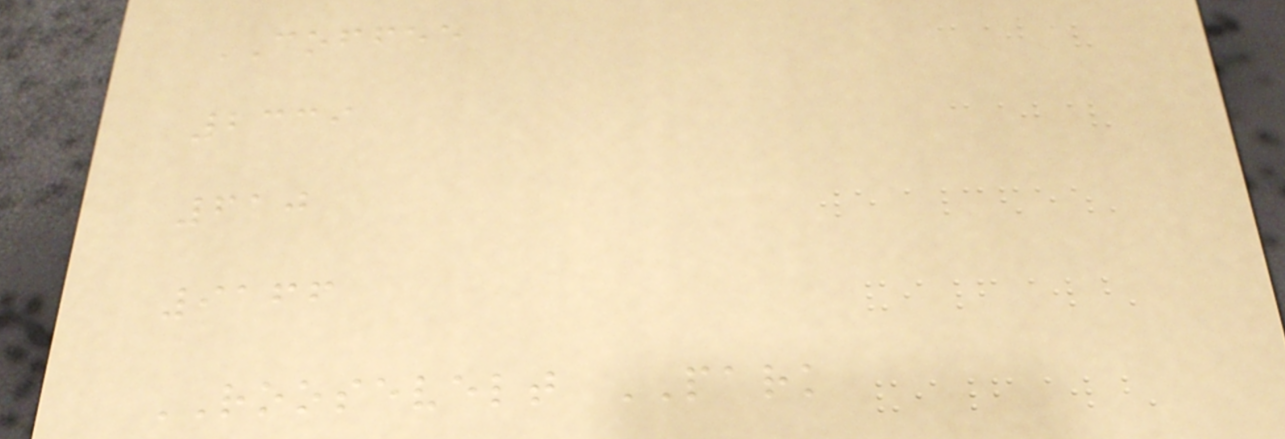COFFEE
2339
610
9166
ROOSEVELT PARK
